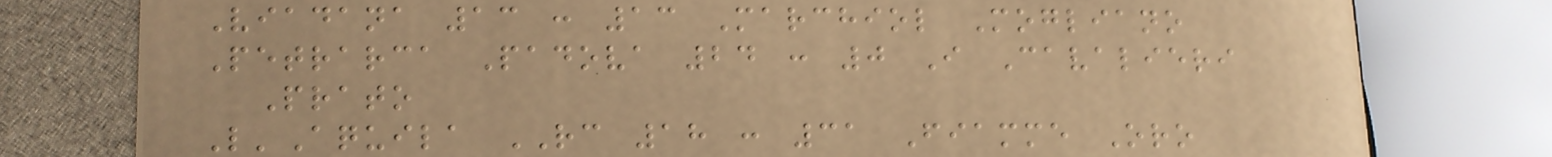Viadana 13 : 13 Marchiol Mogliano
Petrarca Padova 24 : 0 I Cavalieri
Prato
L'Aquila RC 18 : 31 Fiamme Oro
